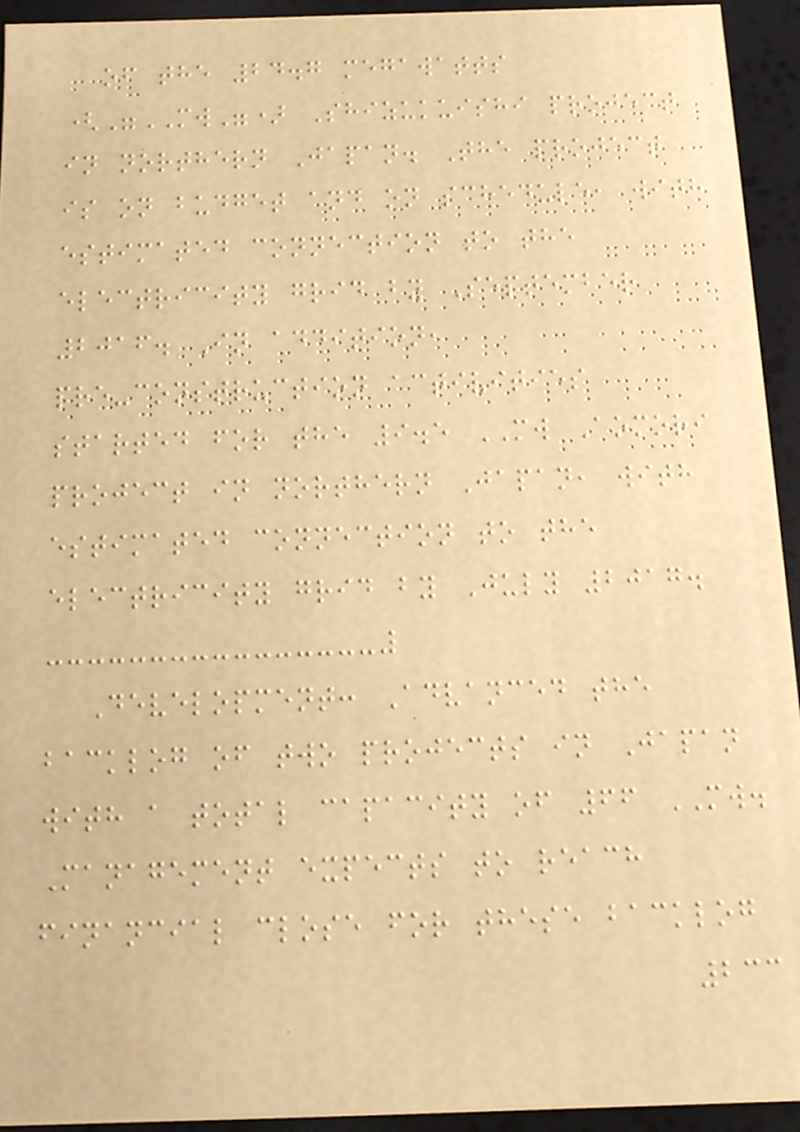of the 24.7 megawatts
("MW") Shizukuishi project
in northern Japan. The project
is on budget and on schedule, with
estimated connection to the
electricity grid by September
2016. In addition,
pre-construction activities
started for the 9.5 MW Aomori
project in northern Japan, with
estimated connection to the
electricity grid by July 2017.
Development: Advanced the
backlog of two projects in Japan
with a total capacity of 66 MW.
Management expects to reach
financial close for these backlog
233
